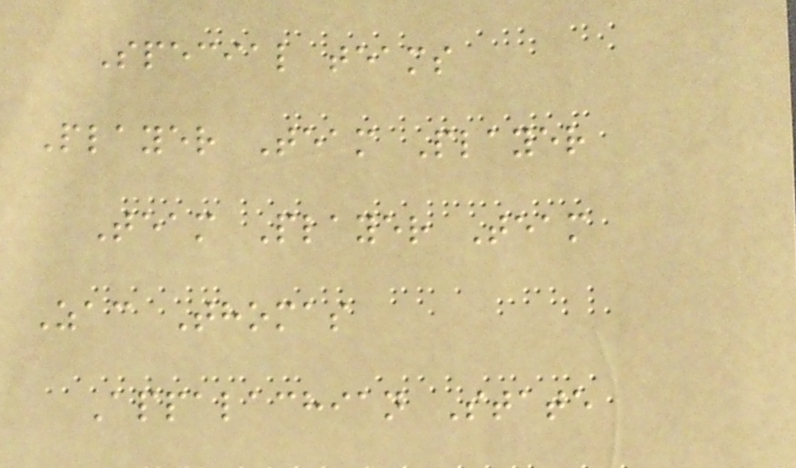Special teams
Player Team Player
Team Player Team
Zac Thomas
Appalachian State
